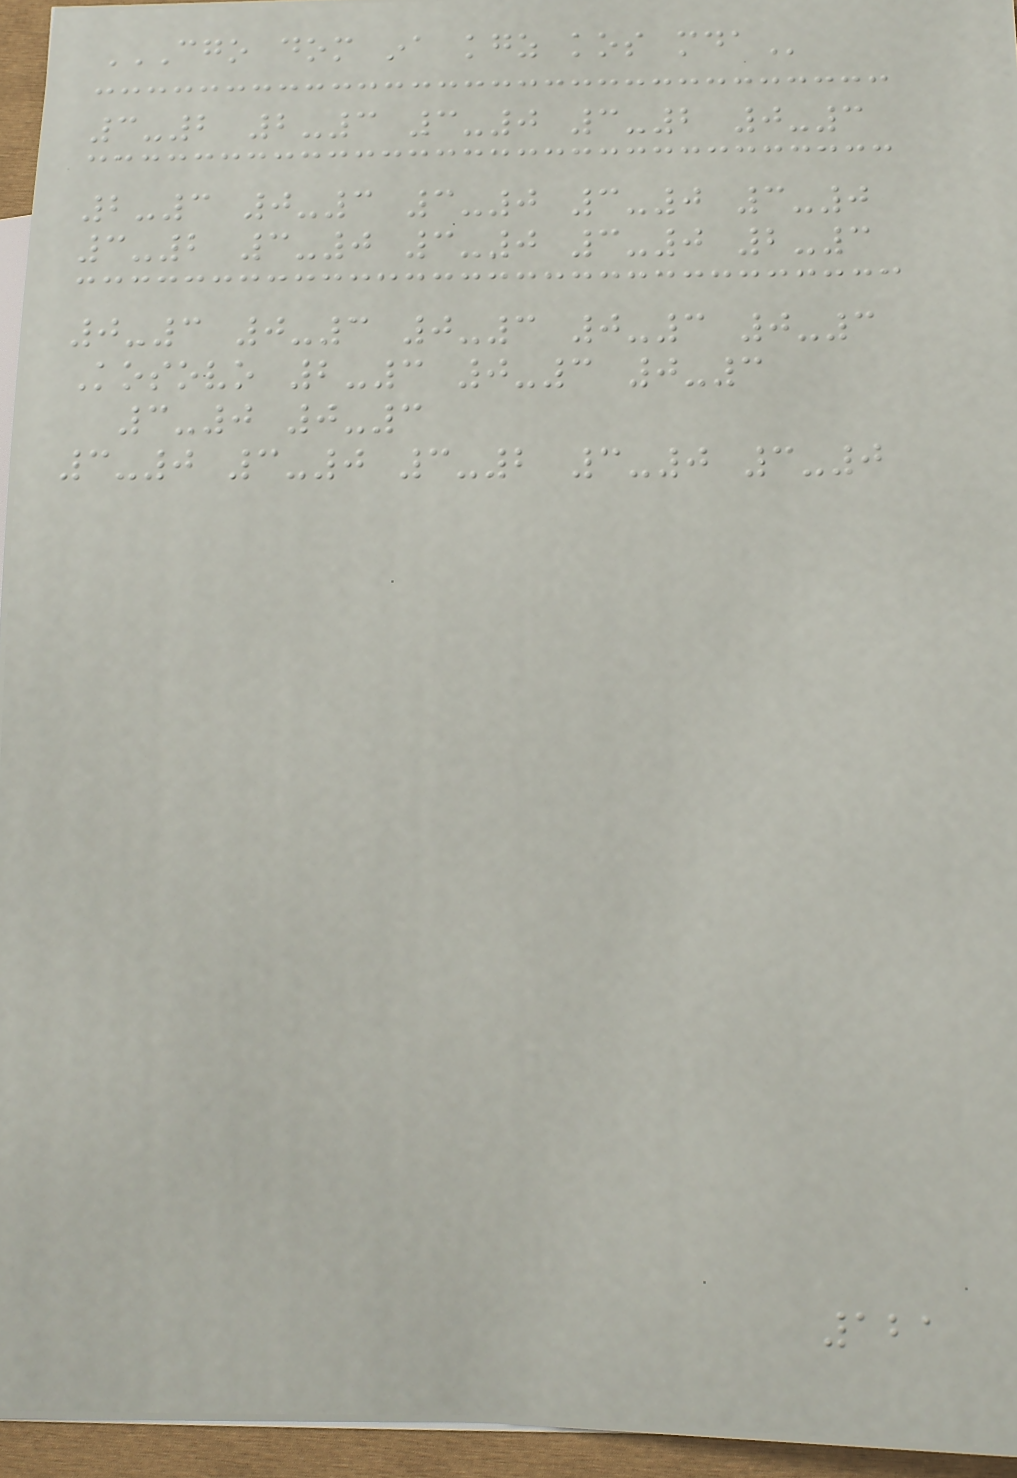CGO DOM INA KGZ KOS MDA
3-2 2-3 3-0 3-2 0-3
2-3 0-3 3-0 3-0 3-0
3-2 3-0 3-0 3-0 2-3
0-3 0-3 0-3 0-3 0-3
Kosovo 2-3 0-3 0-3
3-0 0-3
3-0 3-0 3-2 3-0 3-0
121
